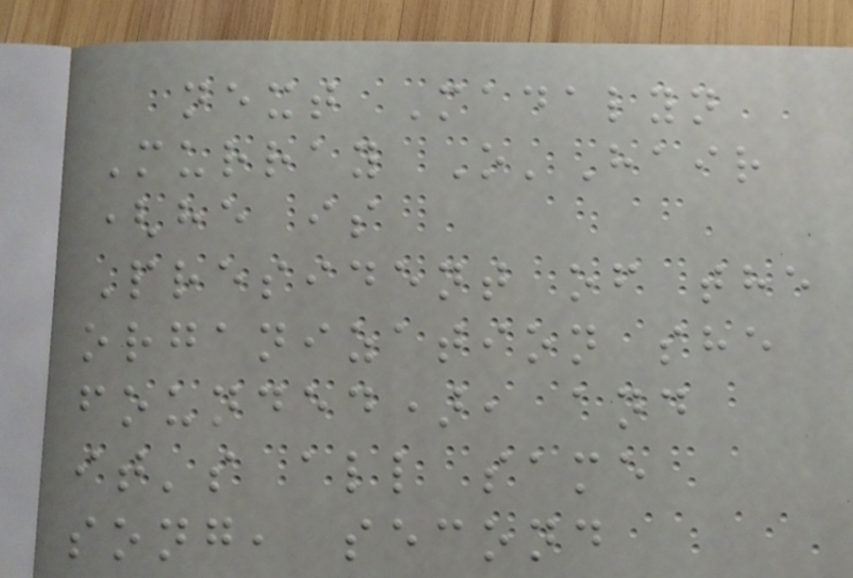next Madalyn
Murray O'Hair
(he is
President of the
organization she
founded), and
it's all same
song, second
